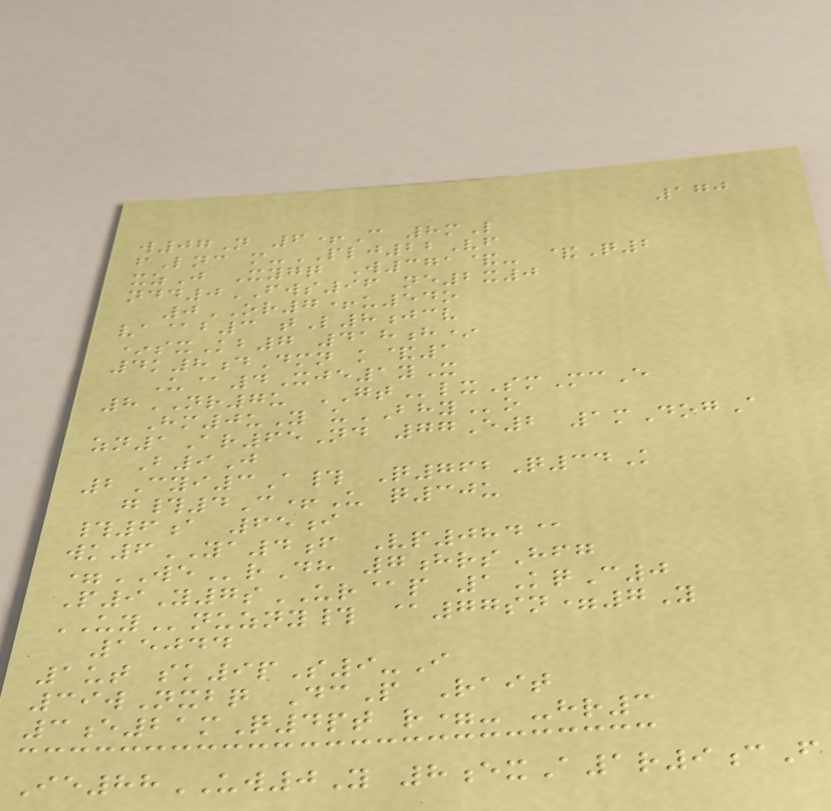170
w07N 6+C 8mL
fLnc m-PLJ22Vf
xzJ Xygq W371&- &Q2
ndd0FWS96 ne2x0
0OR7+u54o
va@b3 tL8jcv
*sxKb7 418h*
4k8dDmn k&1
U@4Xje1yX
8NR7u GTlxSmMcE
Hm0uY uBHYo
zn1Ar65Nd 77E2 1mDogA
B9J
2Cyi3A# Q762Q34K
g#4C+U q30u
#6a 65i
wk6YA4f Vp084@
=WErDh 7hrsHfg
P9Y7sUR@p 1KqC0
UYnuzny# @77sn=7Y
15044
1ut sk9pS9-I
39wNxbq DcP Rait
3e21mQ4pt r=- -hr3
Ie88UW0Y 8exA1r9cF
